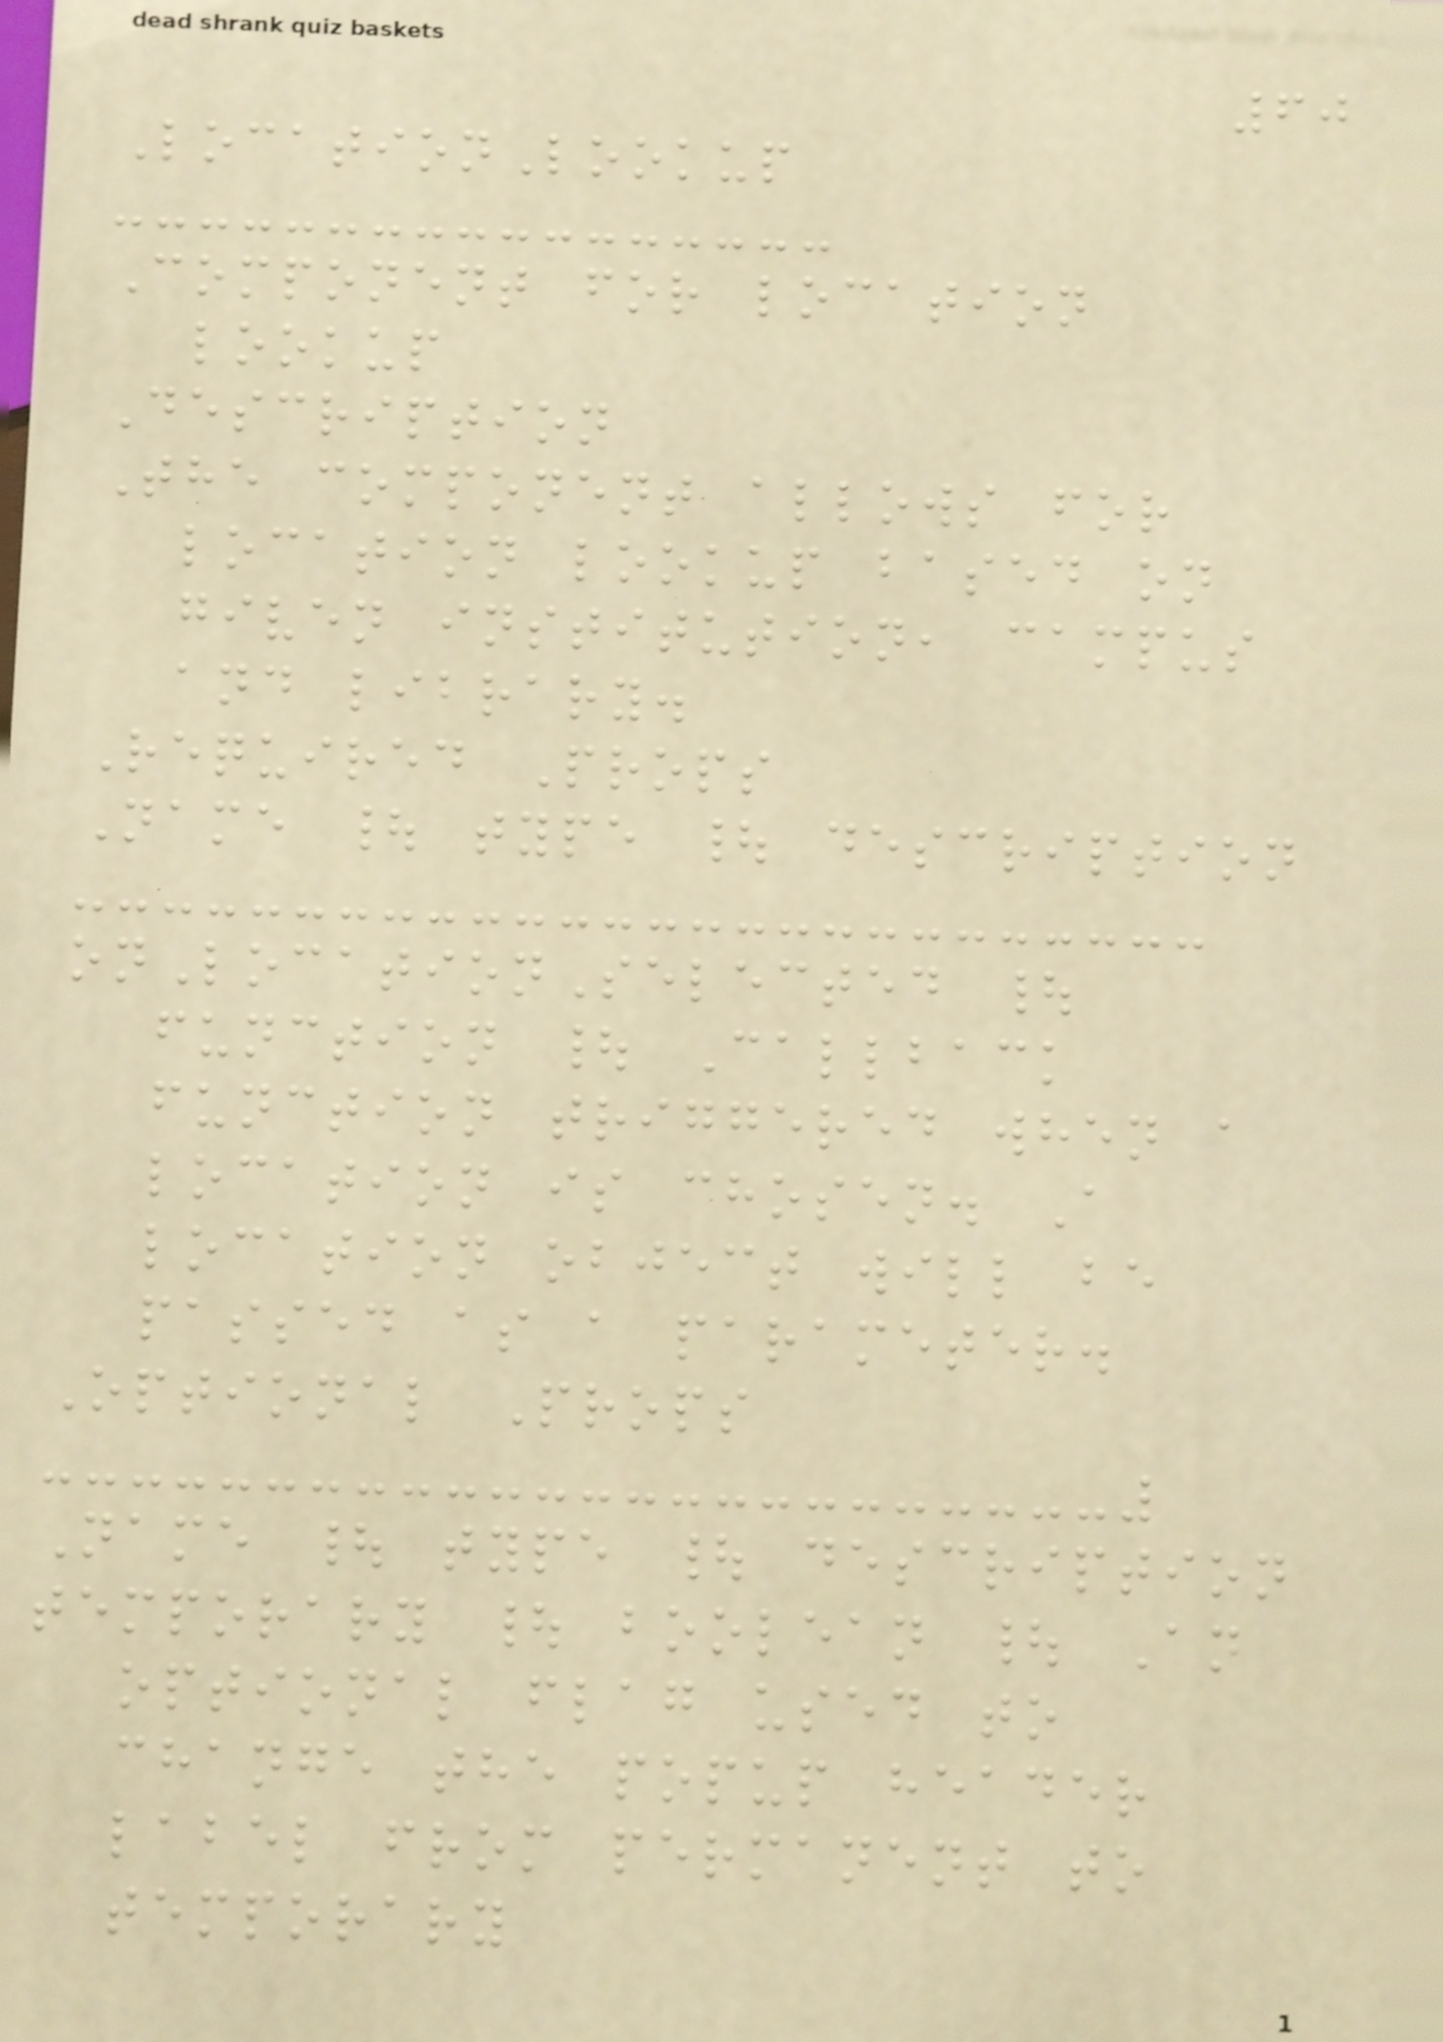60
LocationLookup
Component for location
lookup
Description
The component allows for
location lookup based on
given institution, campus
and library.
Required Props
Name | type | description
onLocationSelected |
function | Callback
function triggered when a
location is chosen. A
location object will be
passed as a parameter.
Optional Props
Name | type | description
temporary | boolean | An
optional flag used to
change the popup header
label from permanent to
temporary
